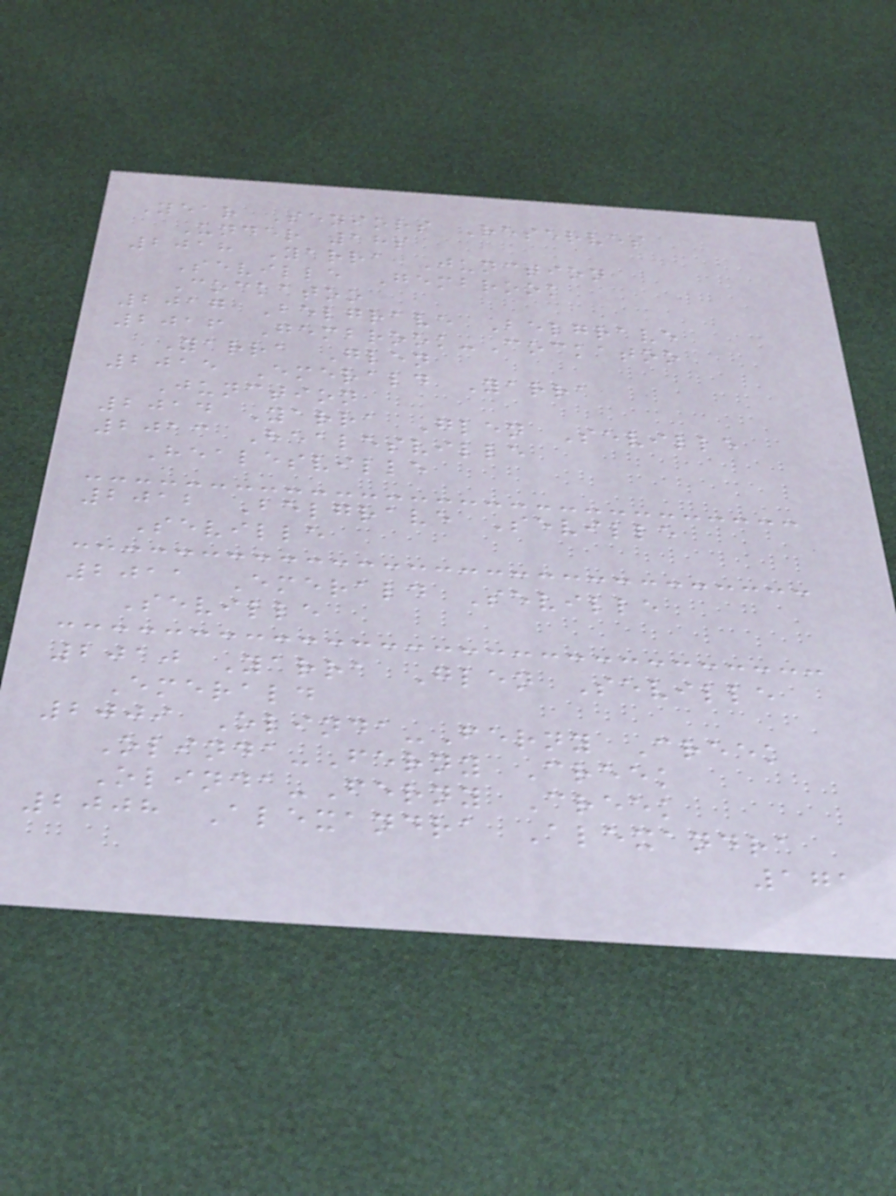Year Seniors Reserves
Under 18s
2018 Yarra Junction
Seville Gembrook
Cockatoo
2017 Belgrave Belgrave
2016 Gembrook-Cockatoo
Yarra Glen
2015 Emerald Yarra
Junction
2014 Yarra Glen Seville
2013 Healesville
Healesville
2012 Belgrave Seville
Seville
2011 Emerald Seville
Seville
2010 Yarra Glen Seville
Emerald
2009 Olinda-Ferny Creek
Olinda-Ferny Creek
Olinda-Ferny Creek
2008 Alexandra Alexandra
171
